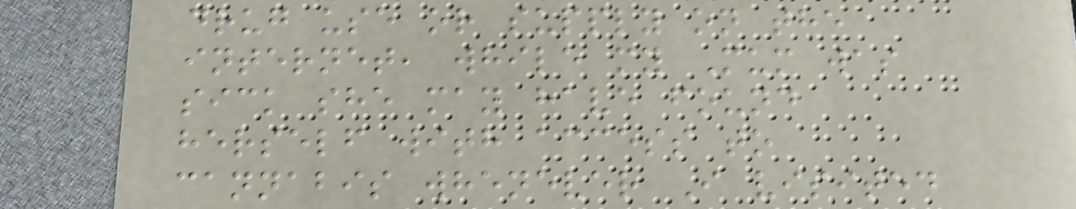drug use or supply on the
internet, while my Mum was
sick she may have found
herself with access to
cannabis whenever I visited
